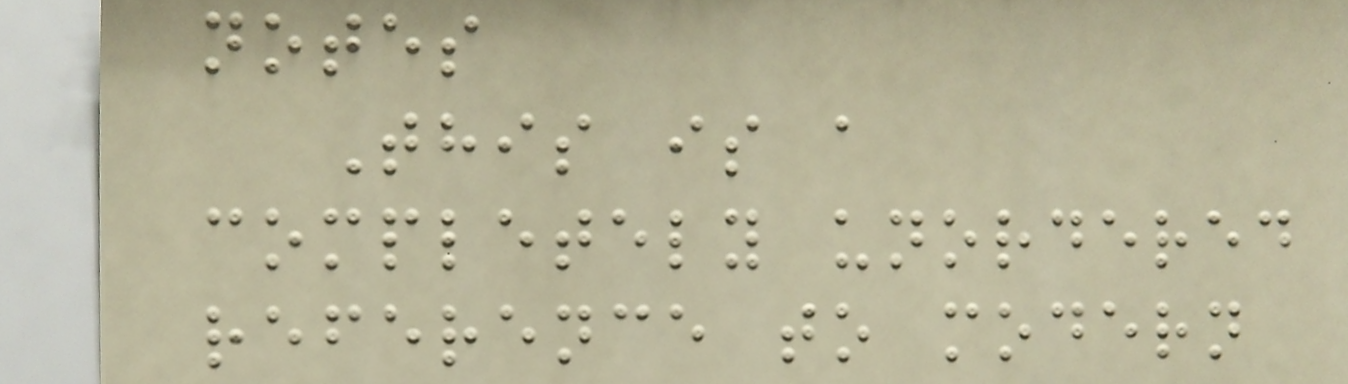notes
This is a
completely unordered
reference to modern
